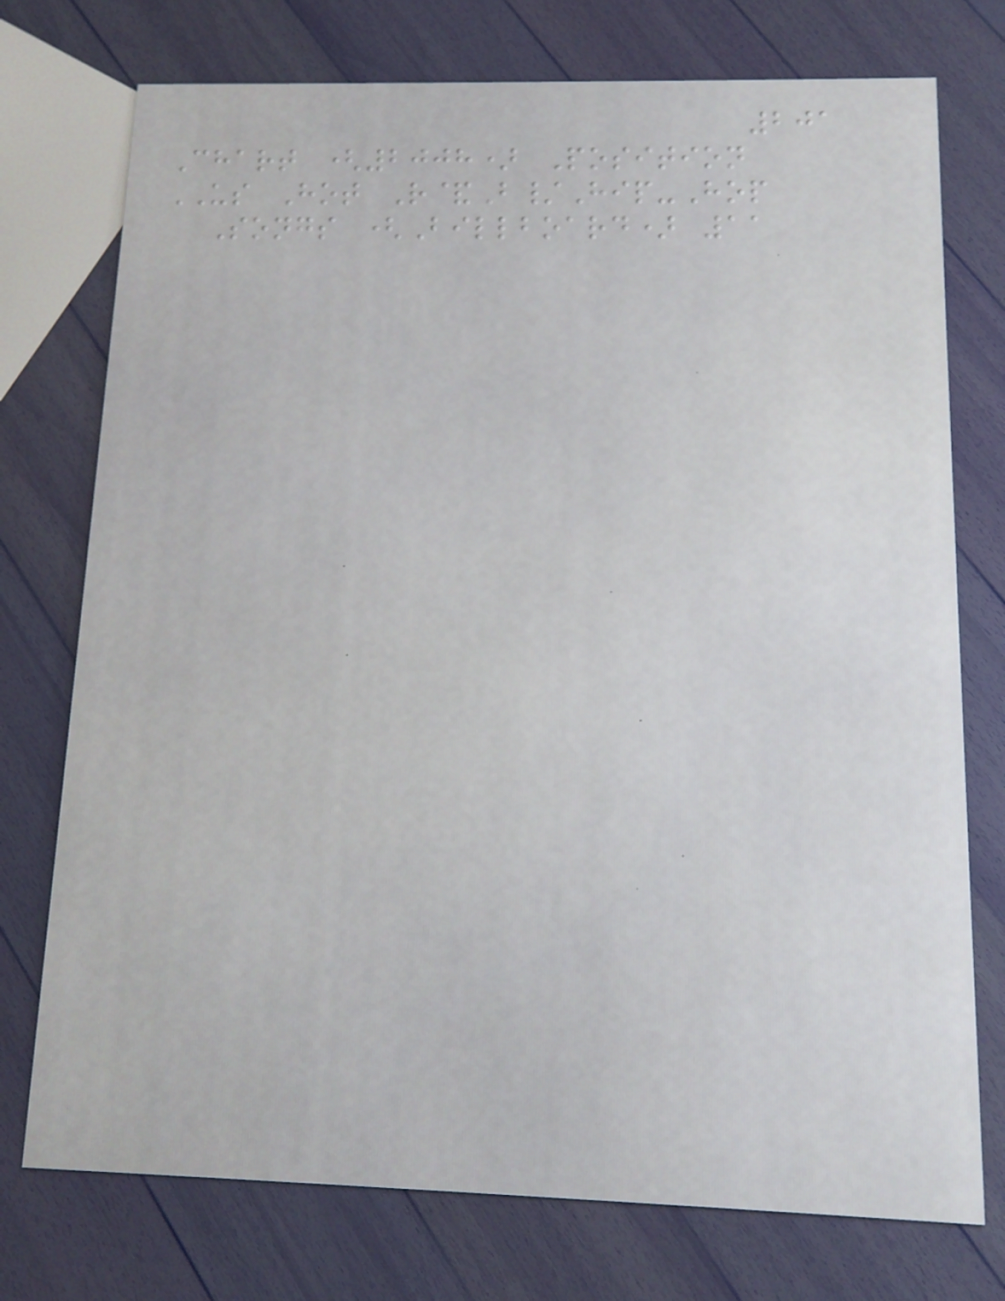201
Chart (2008) Position
US Hot R&B/Hip-Hop
Songs (Billboard) 11
